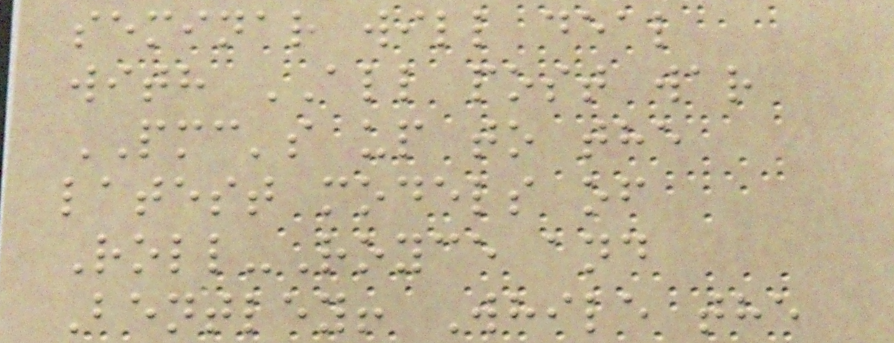seminar will deal
with ALL post war
PMC's up to the
latest models of
Roll-Royce and
Bentley! While the
